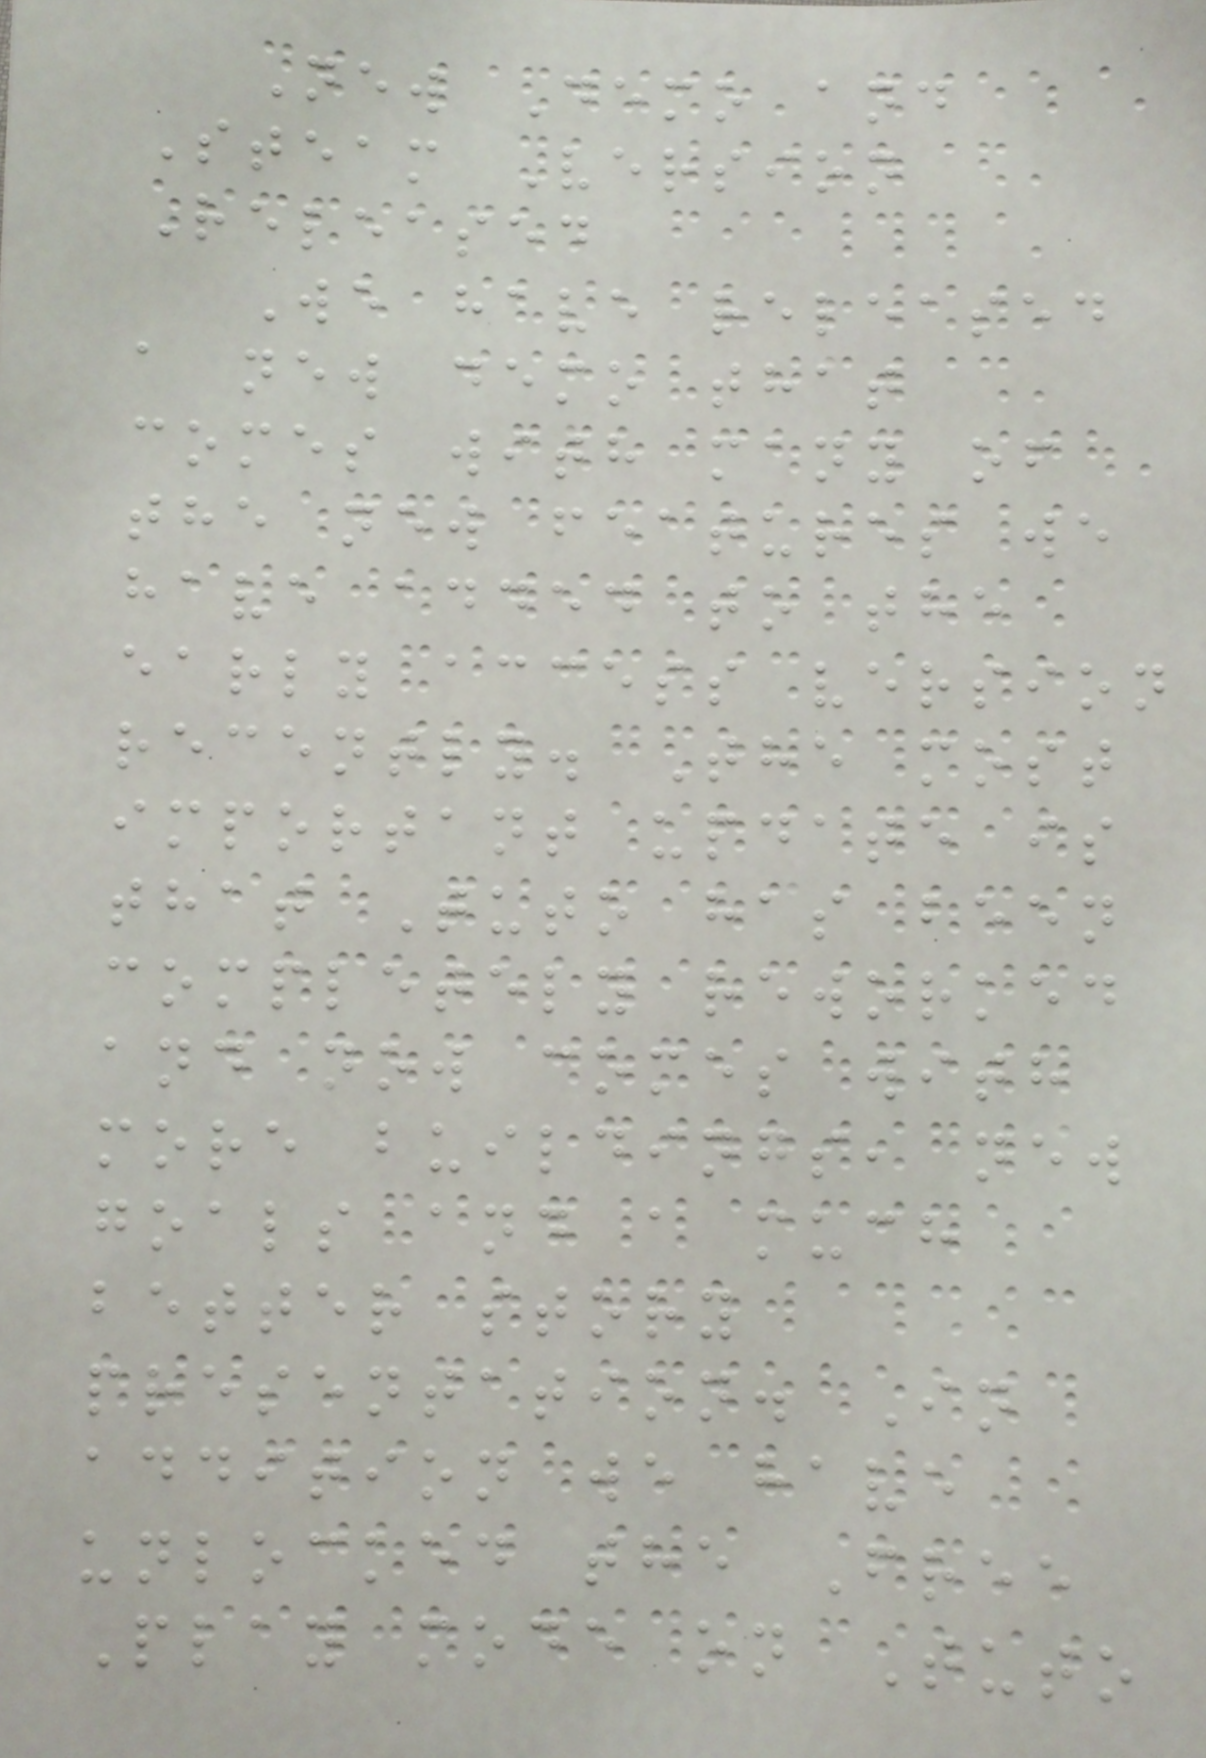New Demo and
Steam Version
Released
We have released
a new demo that
comes with many of
the new features we
have added to the
early access version
recently. The most
important update is
that Tuto has been
completely reworked
and now comes with
more buildings, new
goals and a much
better story
presentation. In
addition we have
unlocked the Free
Play mode on Tuto
